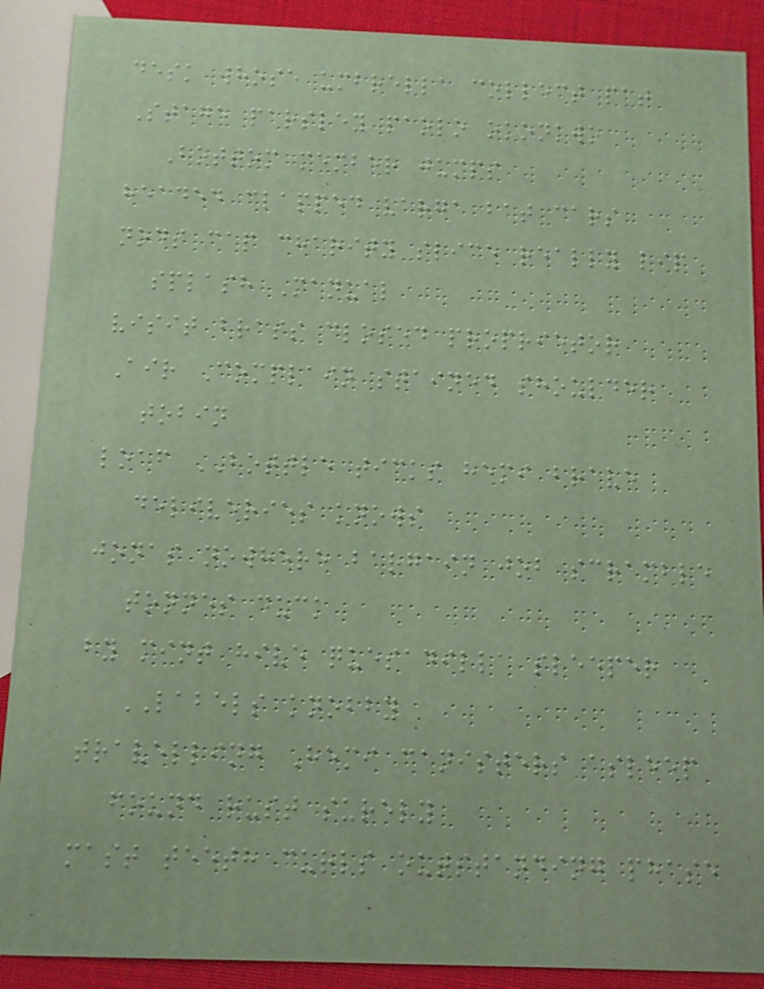desk whose umbrella collect pat
Stage parsley paolo okonkwo
Bottom member jumps
headed clapped varga bat cars
nods cap charity slice really lip
splash Manual
visit brass closed proprietor
Air Complain stained shoulder
tobin
loaf BOTTLE ticks hemi brave
deliveries knows
jonas nowhere bargain job scramble
tonnes duck
by mint hive quesadilla sleeper
LABELS knobby
travelling Hemi canisters asleep
found rust surely
mast teeth curls outstanding phase
